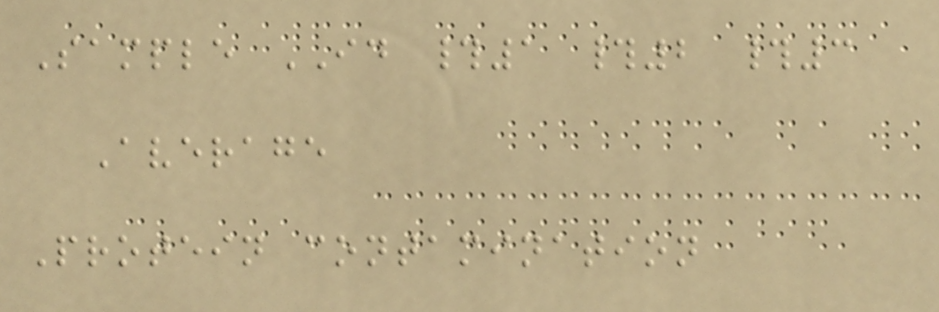Sample ID #1 #2 #3
Average
Protein contamination
